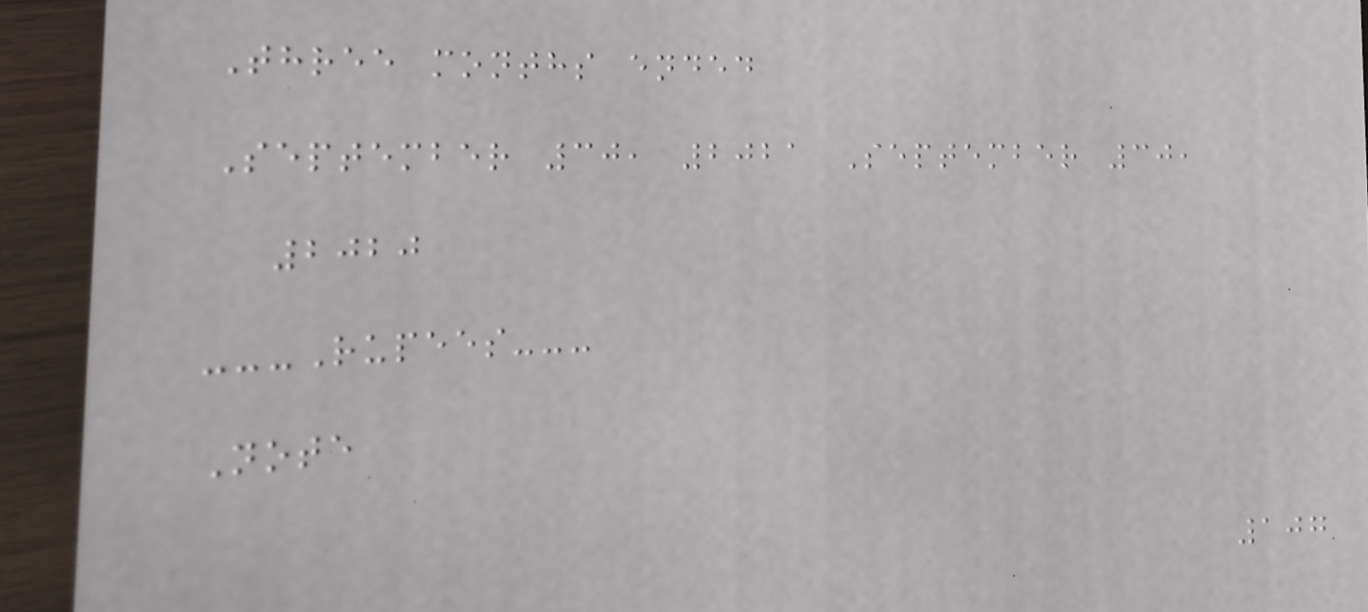Three months ended
September 30, 2021 September 30,
2020
---Rupees---
Note
107
